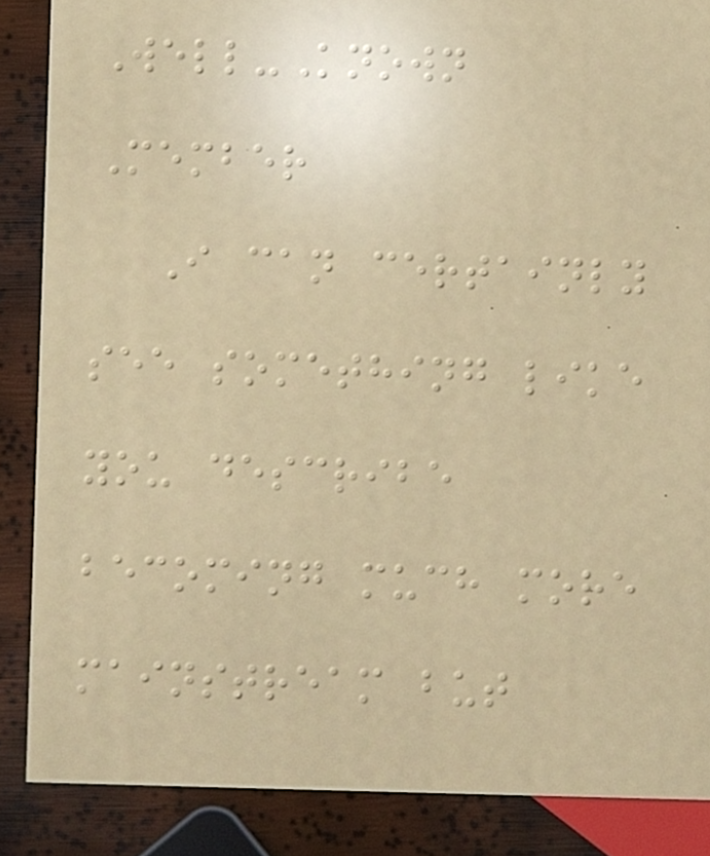Well-Known
Member
I can certainly
see something like
you describe
becoming much more
mainstream but
